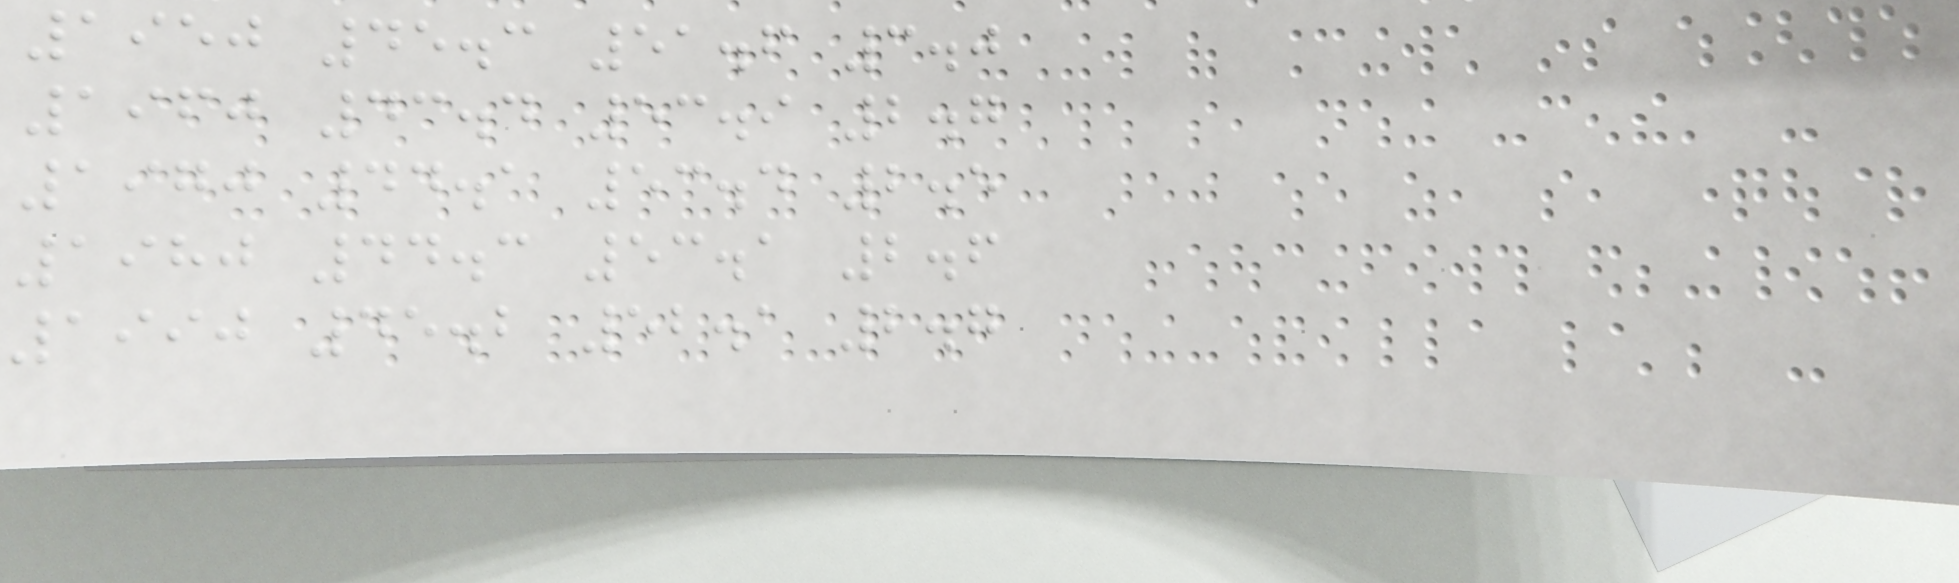1950 45.3 51.6 3.0
1960 43.4 53.9 2.7
1970 44.1 53.4 2.5
1980 44.3 53.1 2.6
1990 45.2 52.1 2.7
